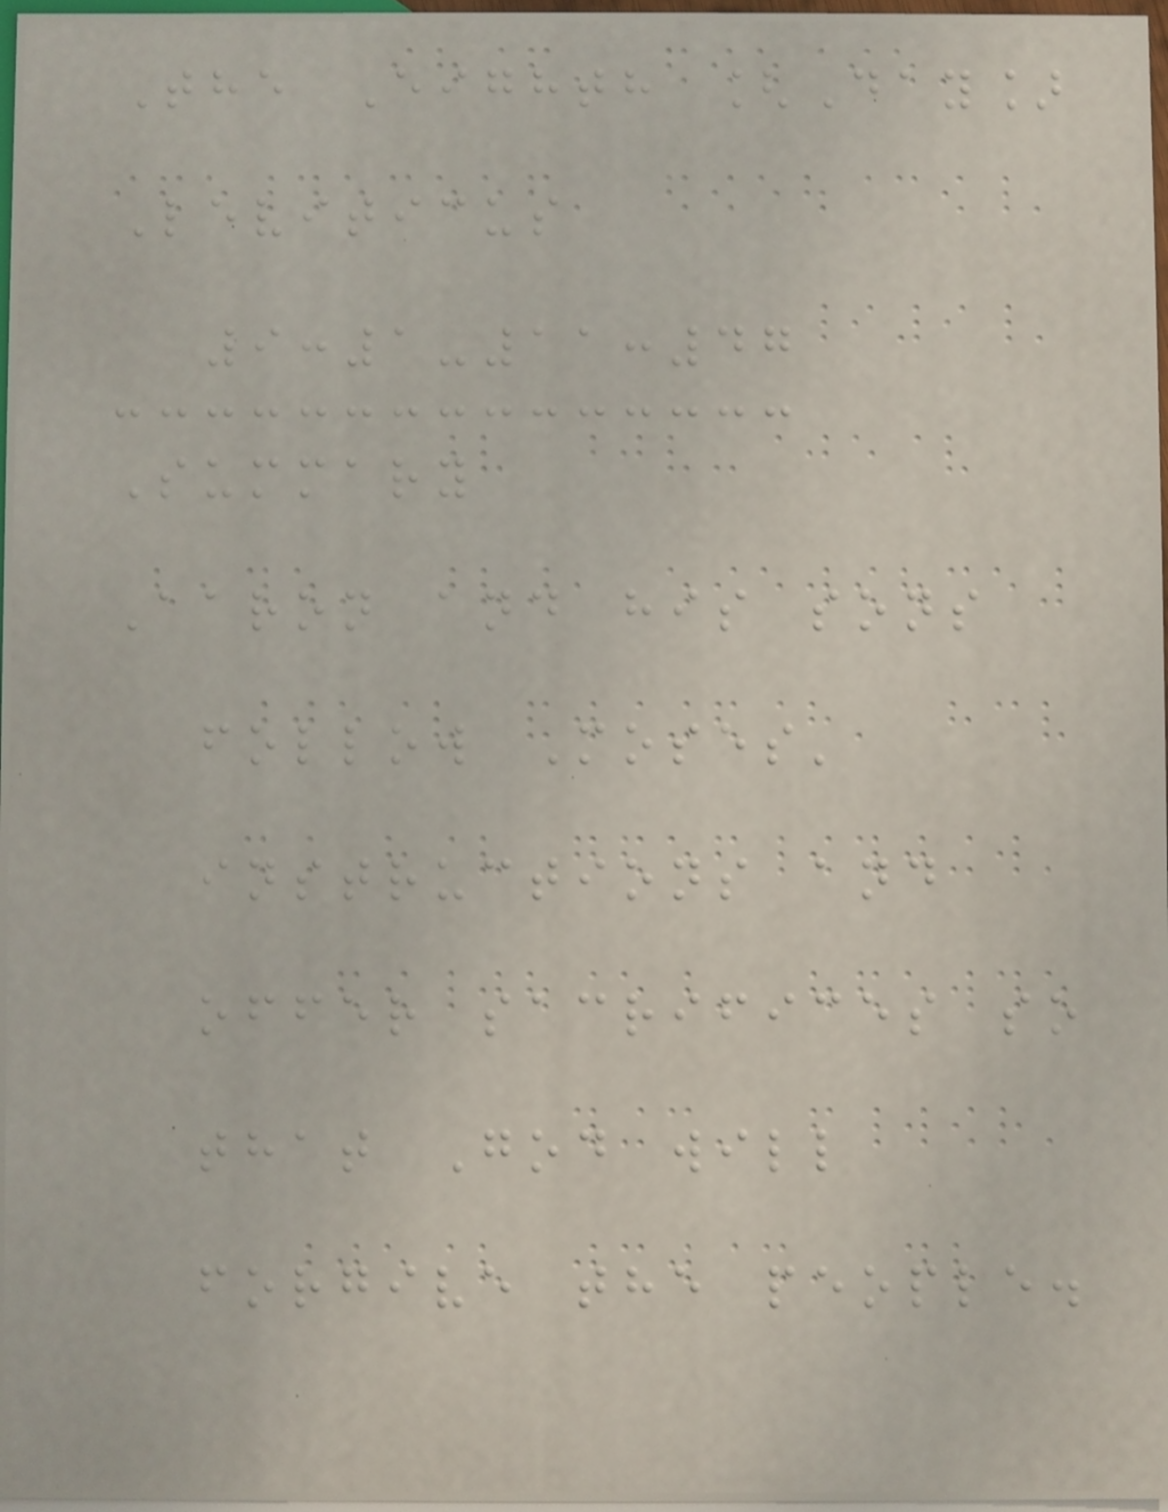The Eighth [Day]
Leviticus
9:1-11:47
Summary
Aaron and his sons
follow Moses'
instructions and
offer sacrifices so
that God will
forgive the people.
